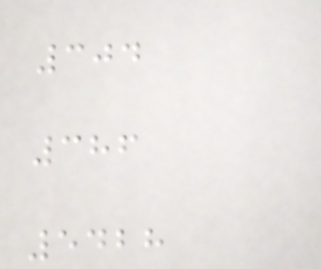304
386
5428
